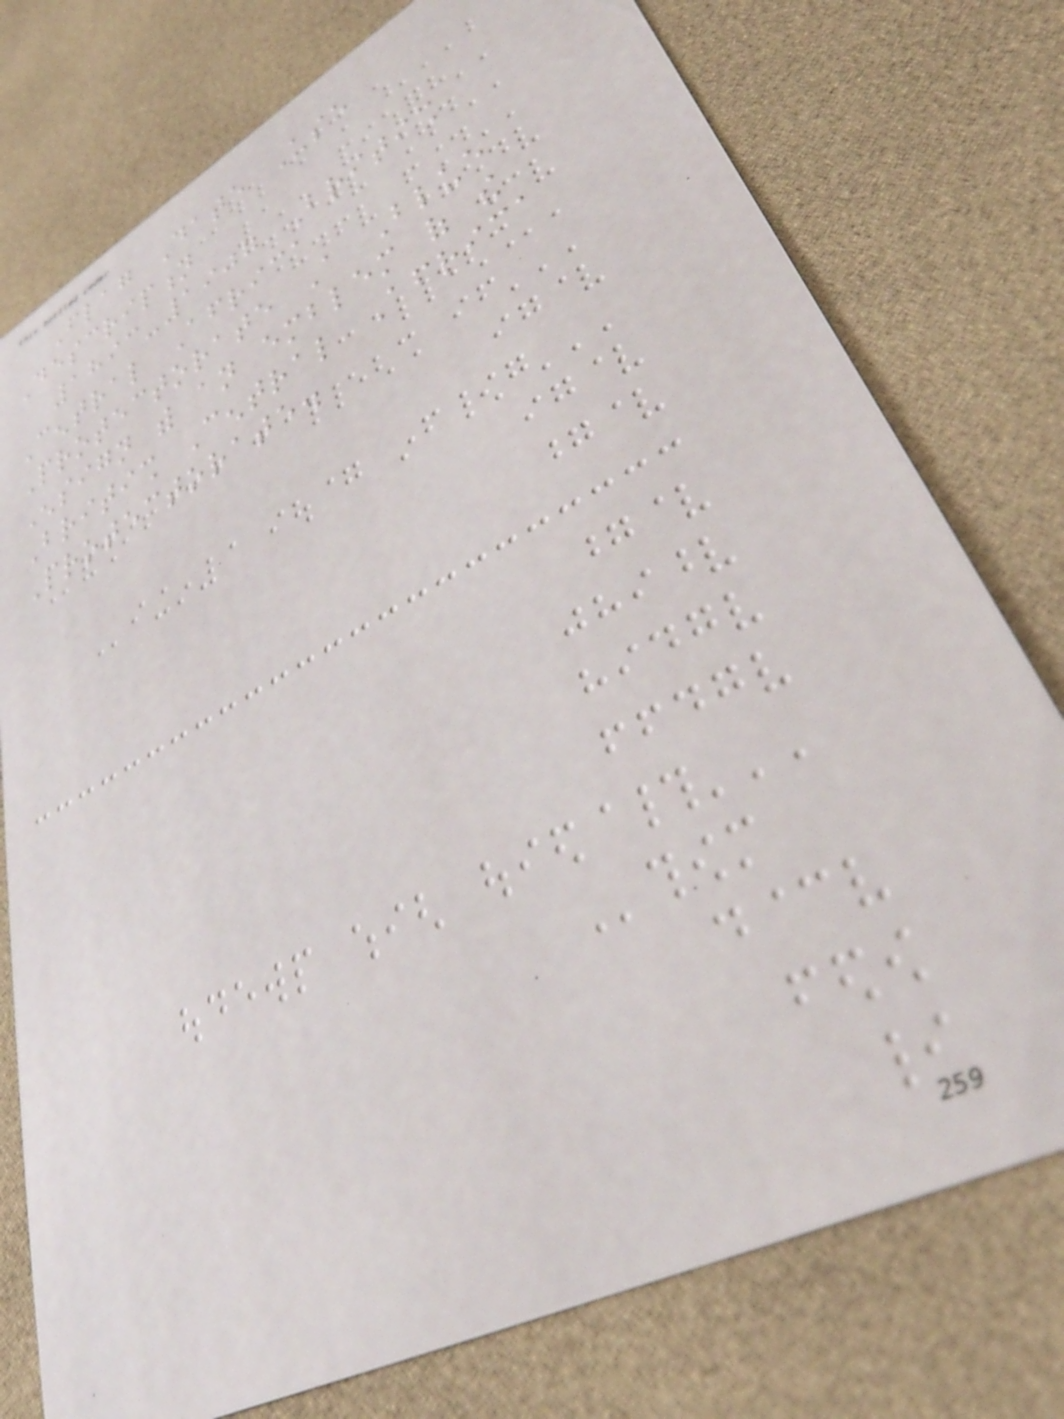Flag Date Use
Description
1893-1907 British
Central Africa
Protectorate A Blue
Ensign with an emblem of the
British Central Africa
Protectorate.
